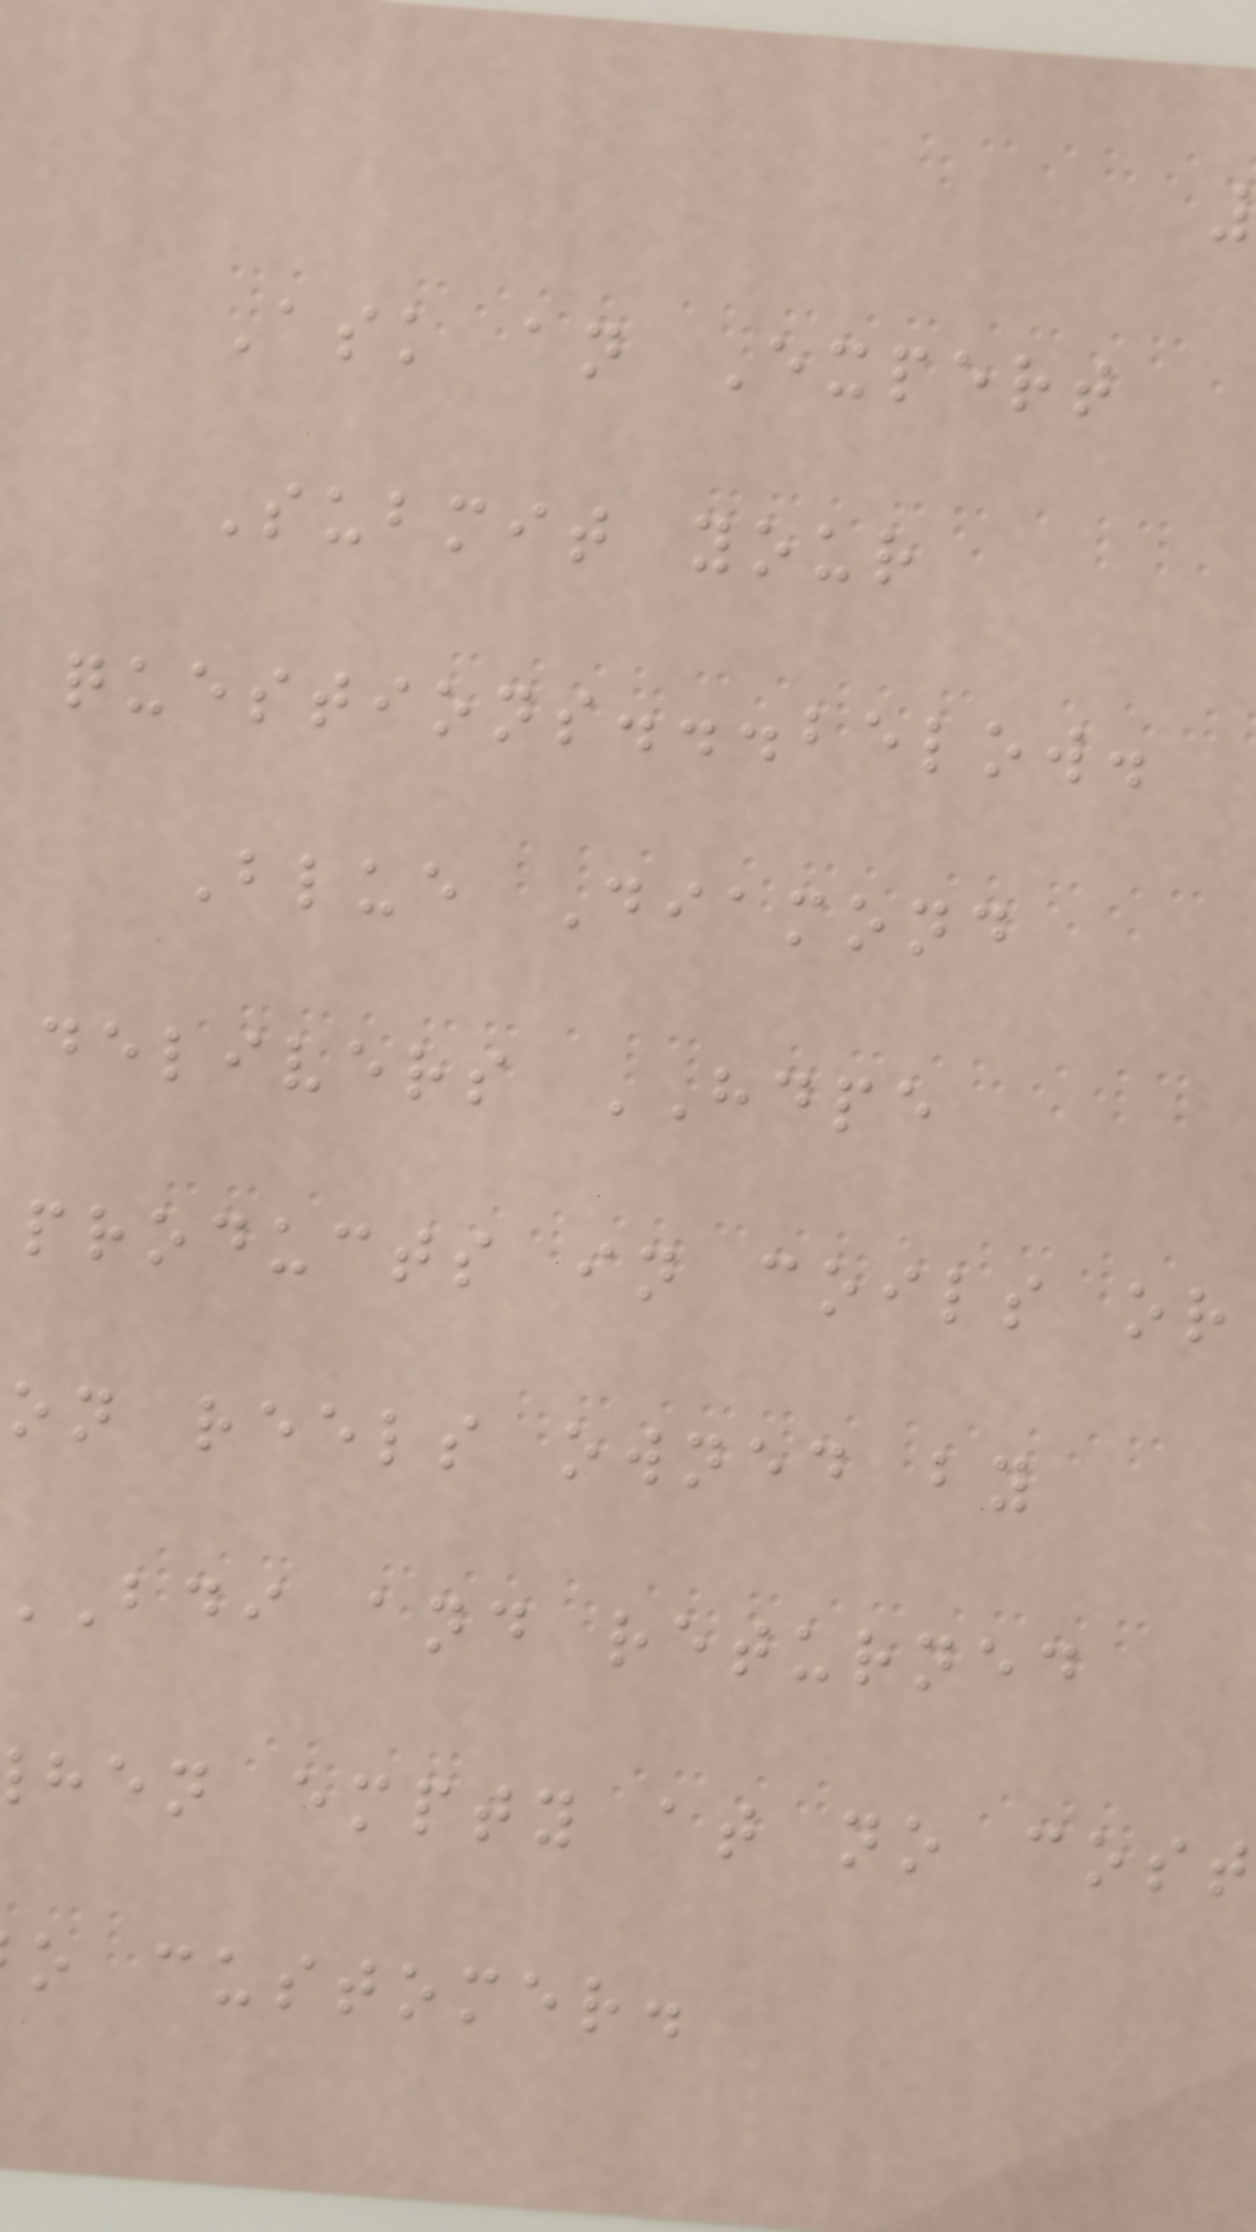Ask an Expert
Submit your
questions...below.
Blue Diamond
delivers HDPE
products in coils or
on reels owned by
bdi and returned
hen empty at no cost
o customer.
